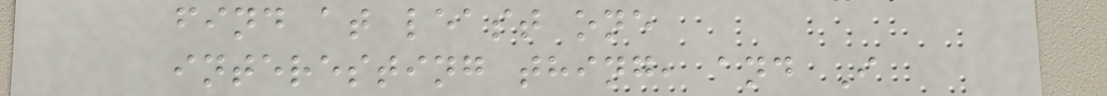find at least one
interesting thing, and I
